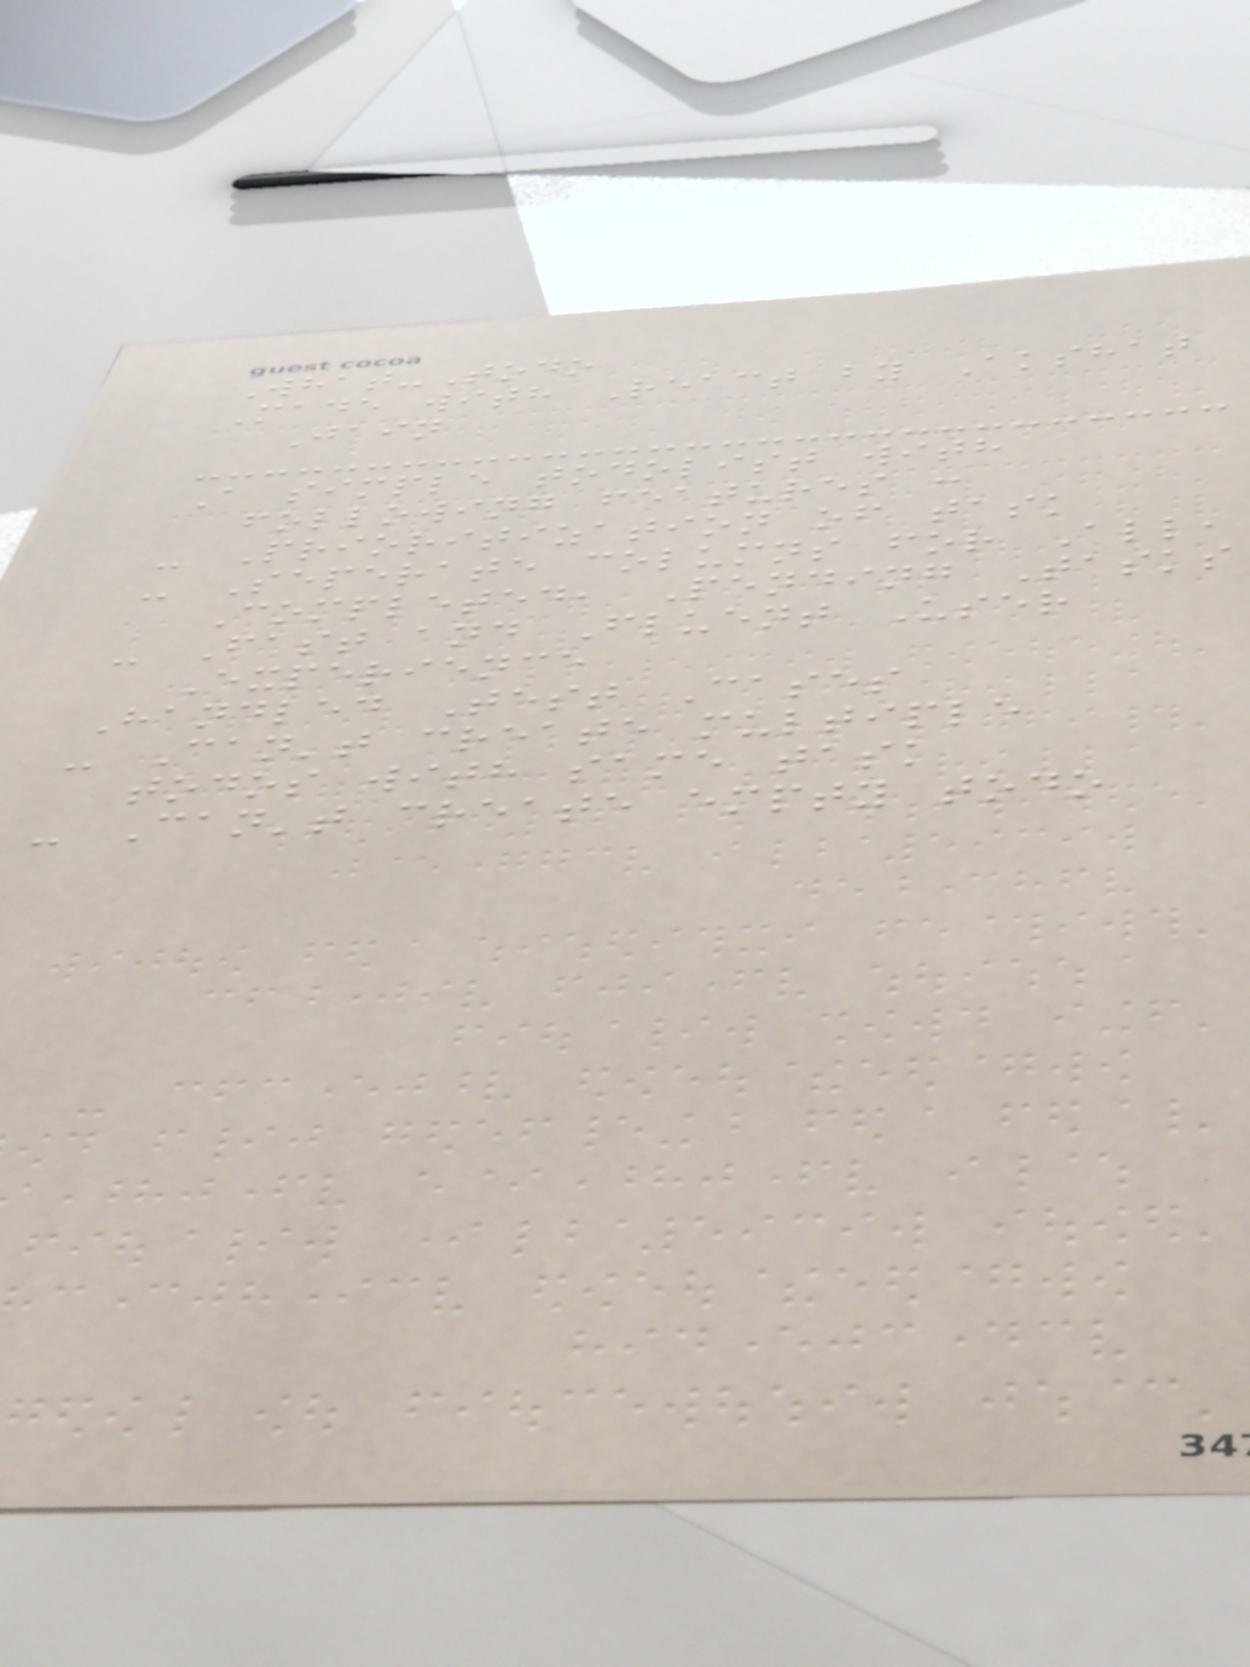What-Todo
Made with React by Akshat
Jain
A simple todolist with
following features :
- Prioritization of task
- Seperate columns for All,
Completed, Pending Tasks
- Fast and Fluent User
Experience
Handled Test Cases
- Can't create multiple
todos with same task
- Can't create empty todo
